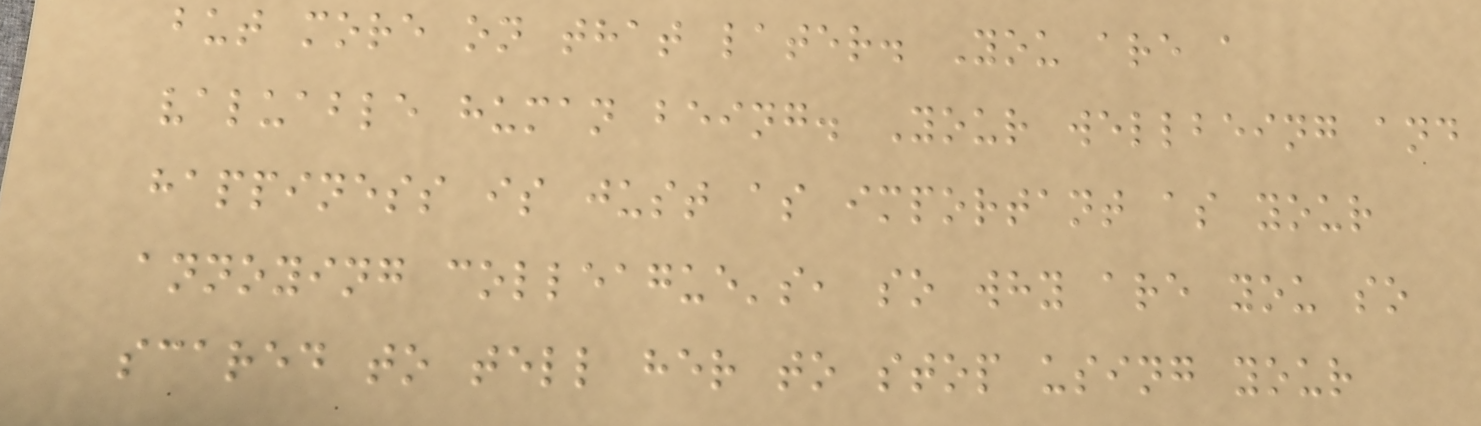but more on that later. You are a
valuable human being. Your wellbeing and
happiness is just as important as your
annoying colleague's, so why are you so
scared to tell her to stop using your
